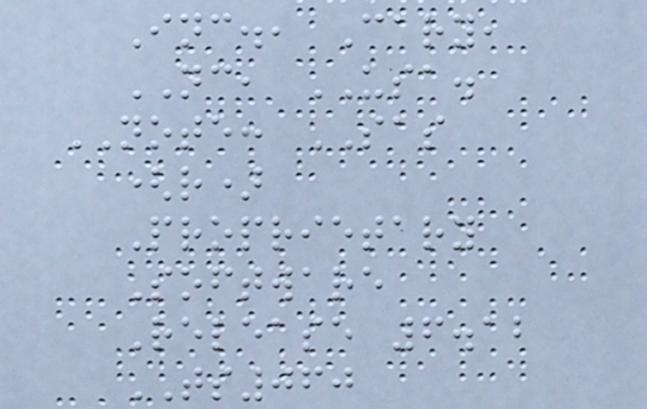Inc., Cary,
NC, USA.
NOTE: SAS
(r)
Proprietary
Software
Release 6.12
TS060
